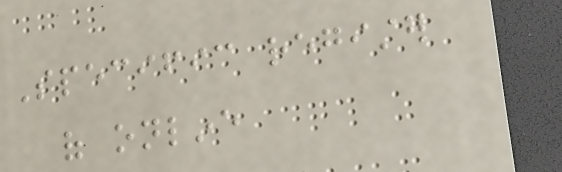Specific register
of online
